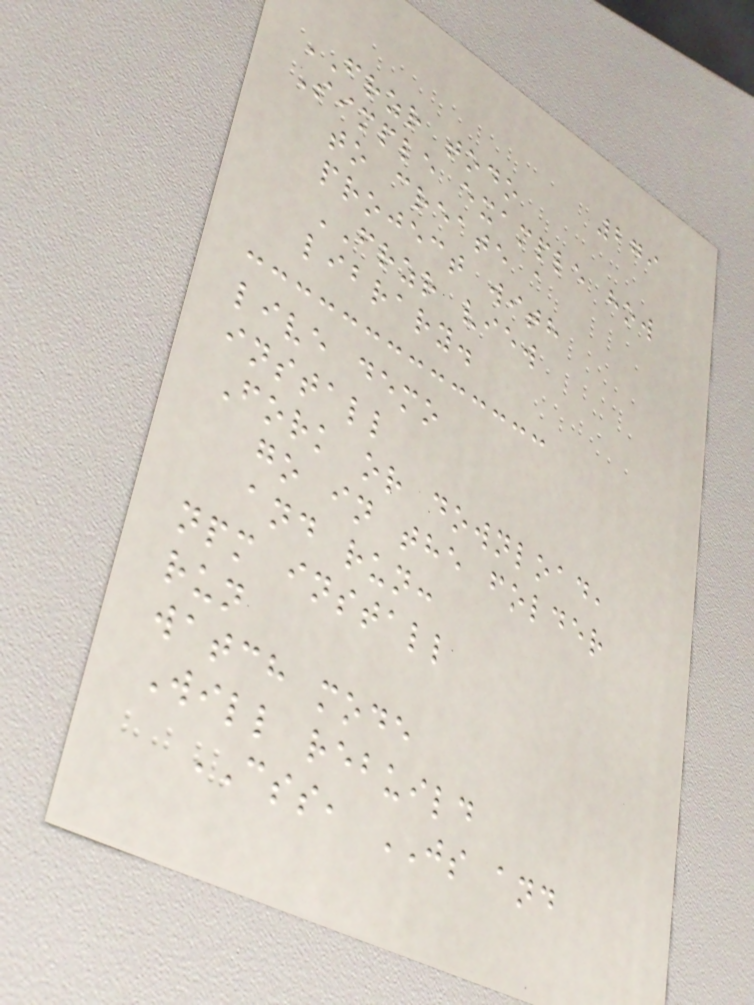279
FRZR todo
Simple example how
to create a
project with
FRZR view
library.
live demo
install
Fork or download,
go in the folder
and run:
npm install
run
watch mode
Will rebuild
CSS, JS and
